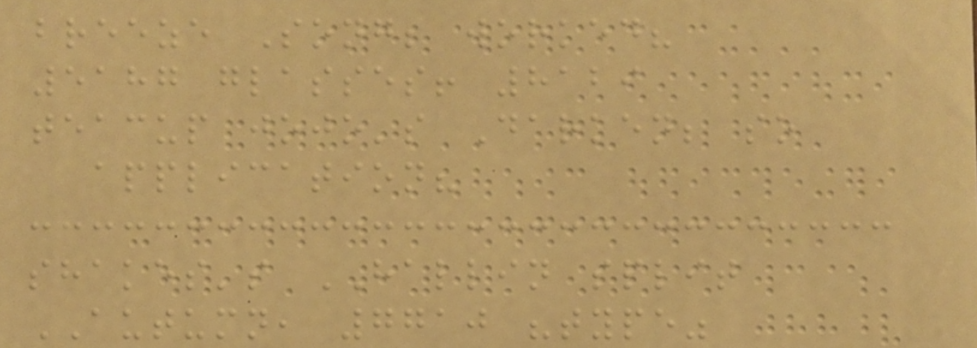breeze Song; worked?
5187 glasses! 8129
teacup jojo's Darken; so
application?
shakes's HALLIN split
AUTUMN, 7710 "type"
